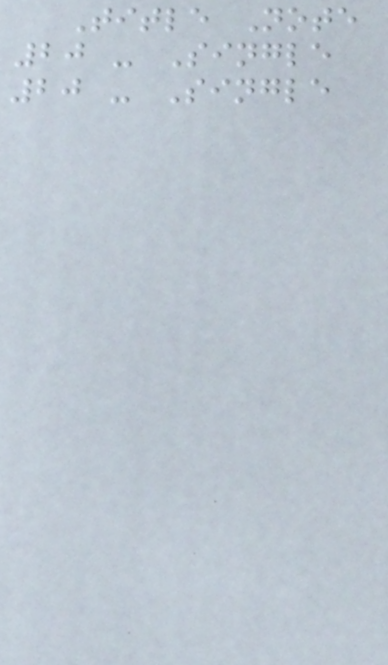Title Note
20 - Single
20 - Single
